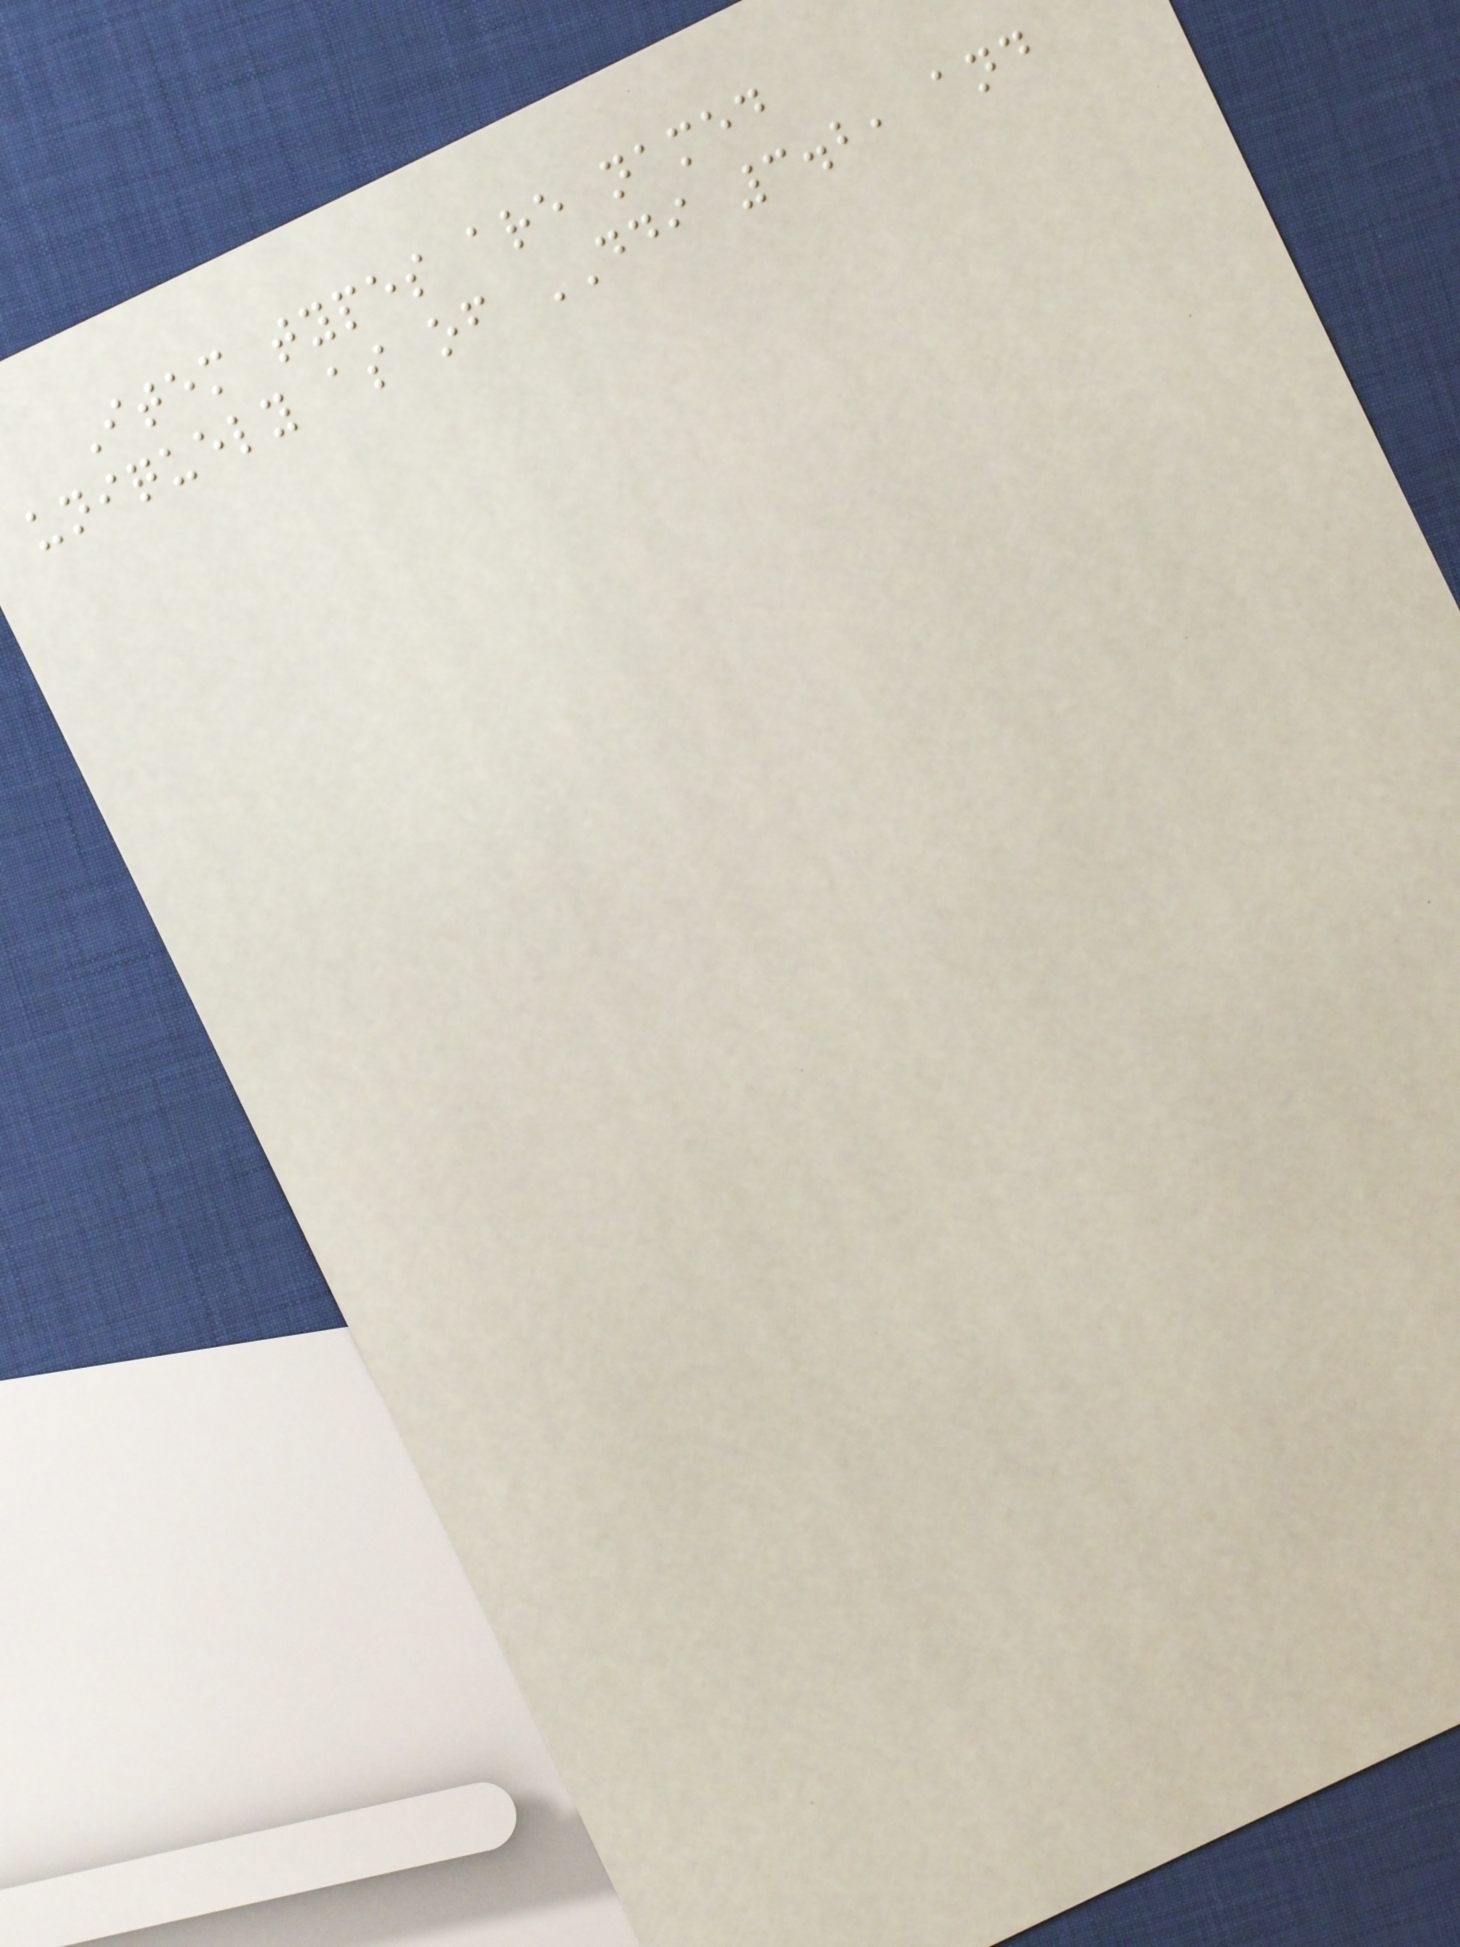Item types are named
uniquely as of DDI 3.2, and
